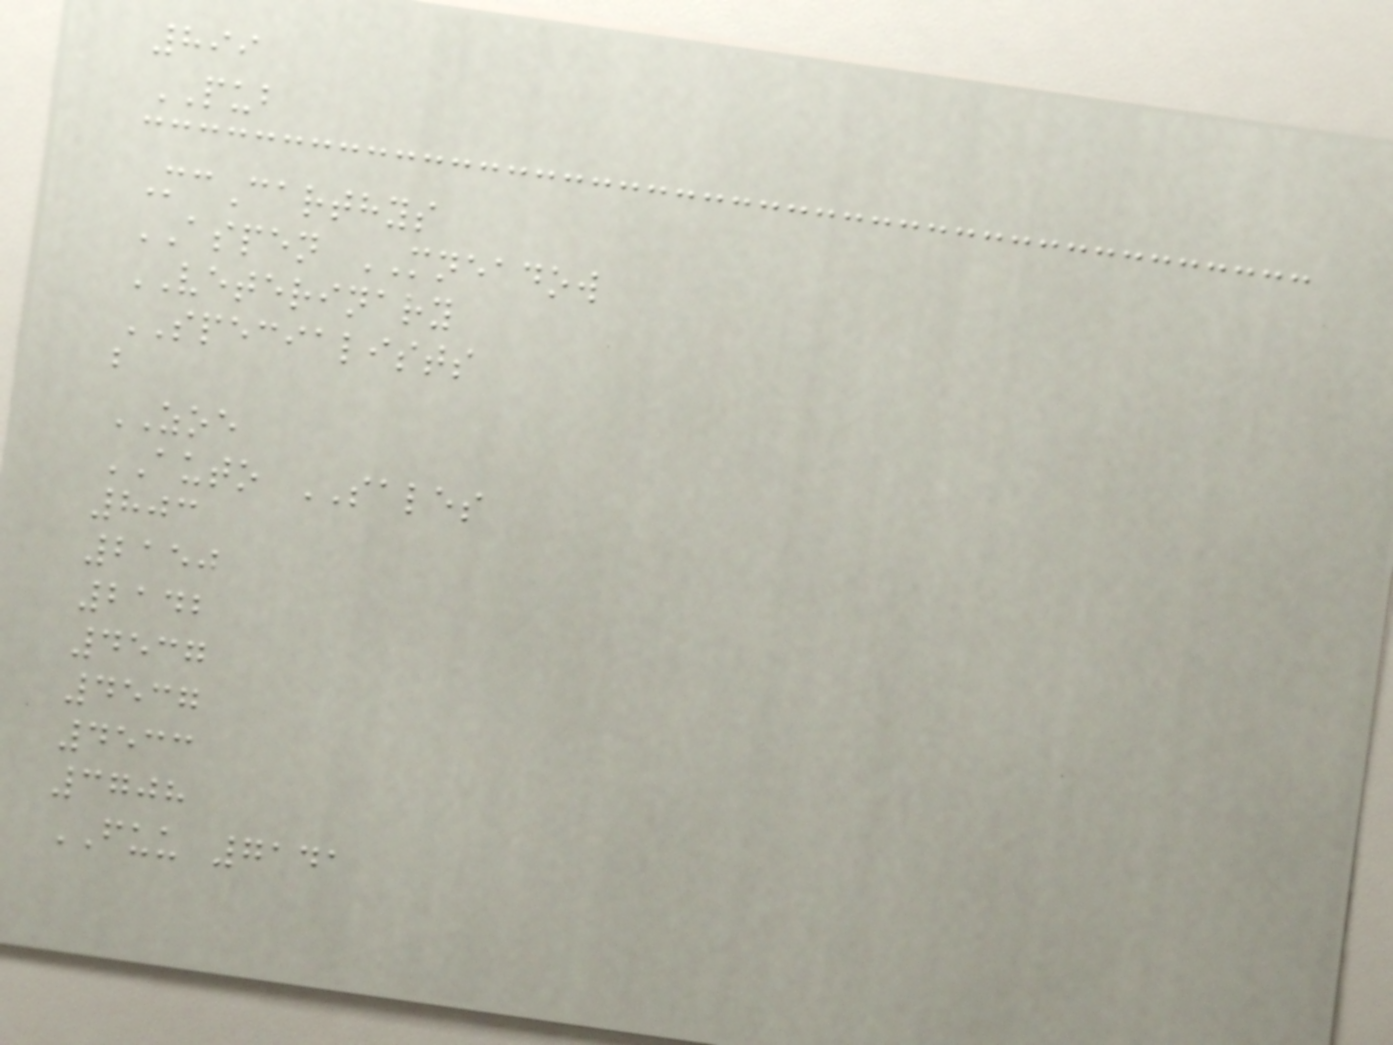899
PUB
McCarthys
ASPEN MNEADOW
VETERINARY
SPECIALISTS
b
ZOE
AUTO SALES
803
2150
2142
4537
4537
4533
3708
FUU 7141
